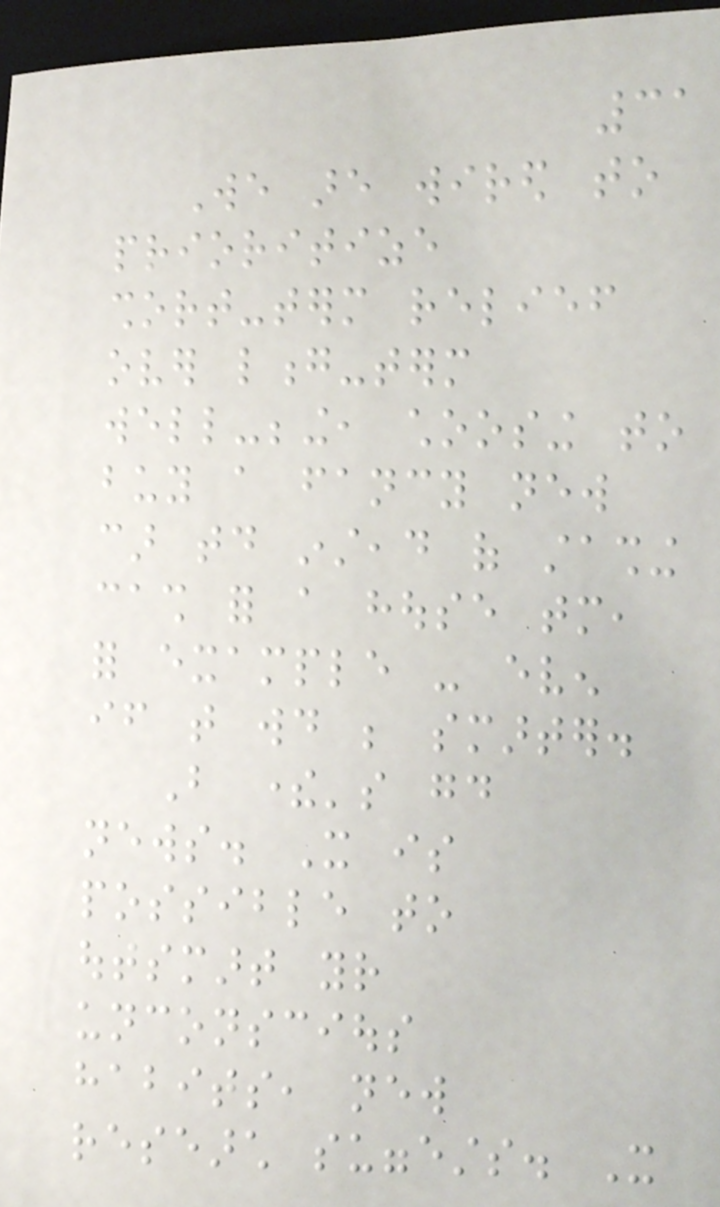31
We are wired to
prioritize
short-term relief
over long-term
well-being, choosing to
buy a fancy new
car today instead of stashing
cash for a house tomorrow,
for example - even
if that would be smarter.
But there's good
news. It is
possible to
outsmart your
unconscious
habits, new
research suggests. It
